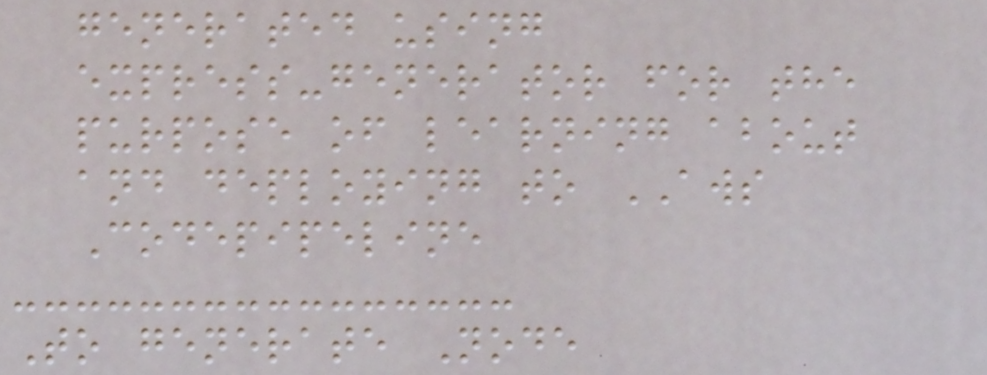generated using
express-generator for the
purpose of learning about
and deploying to AWS
Codepipeline
To generate Node
